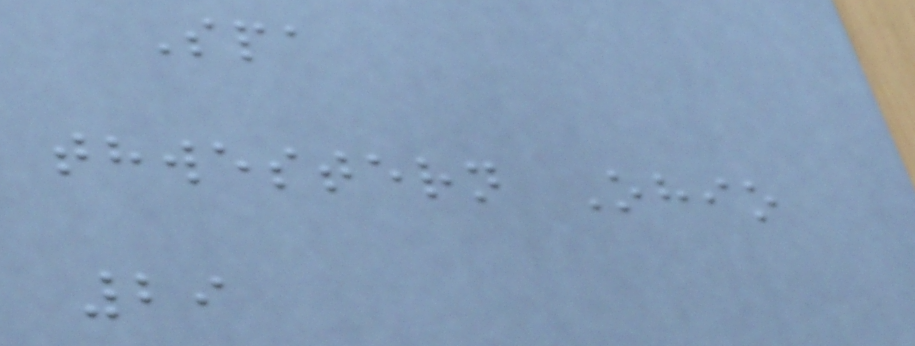Spa
thwestern Ohio
29
